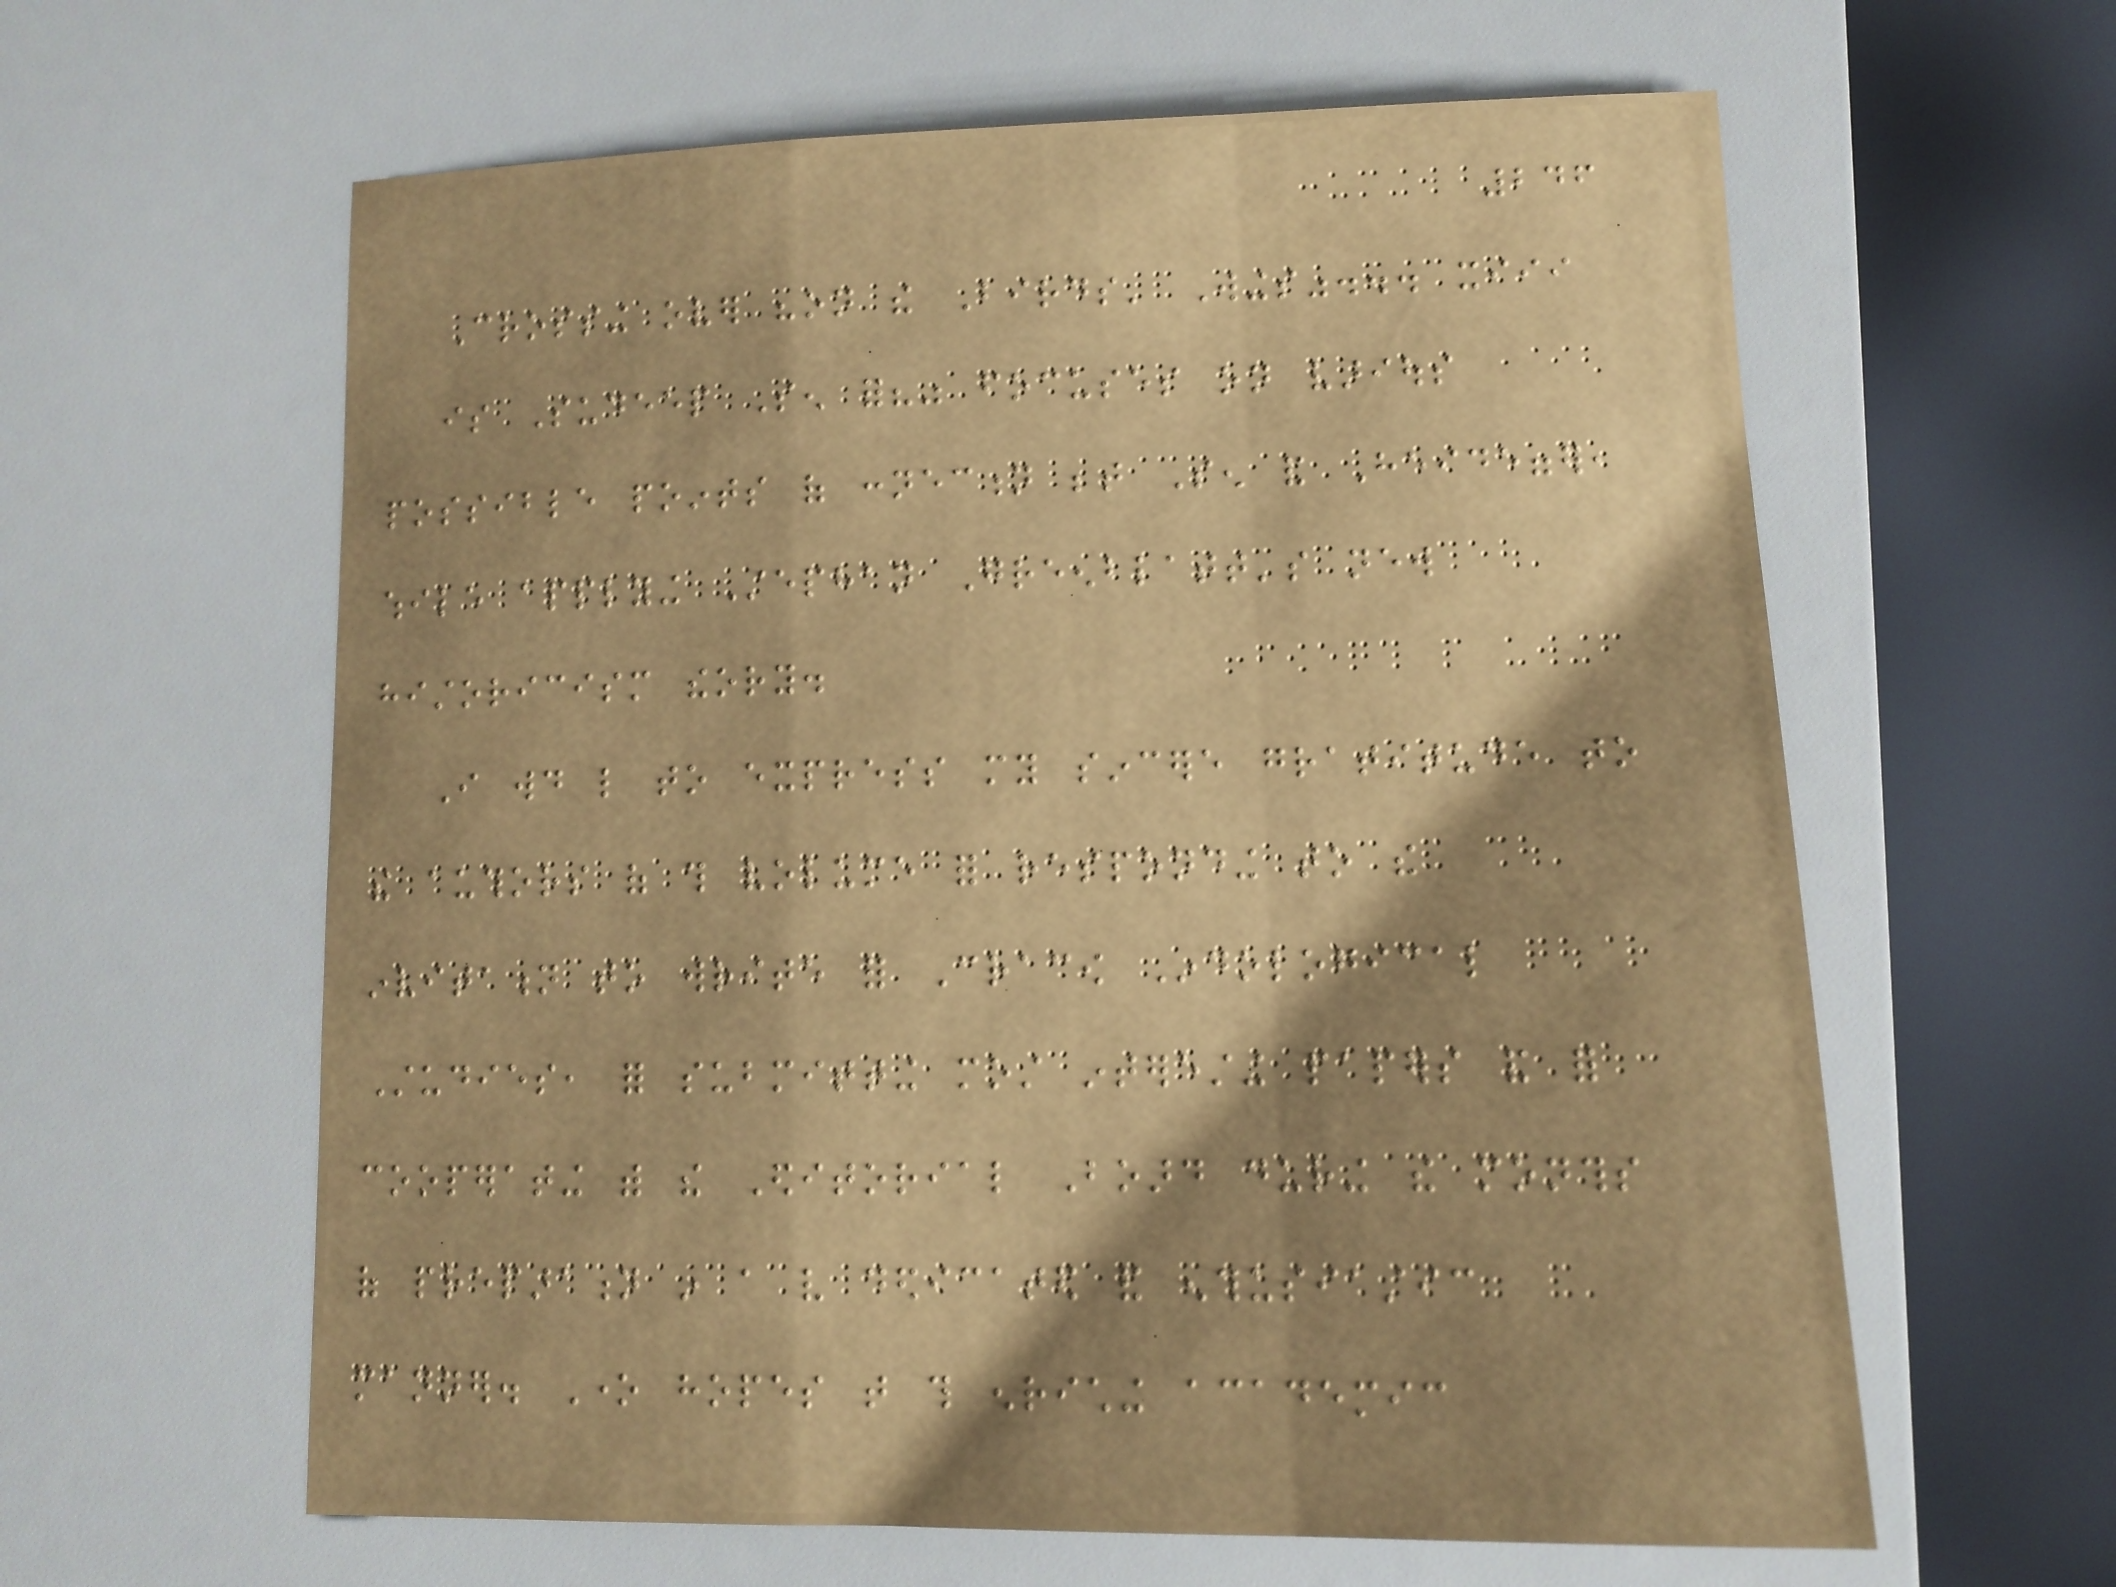246
Crossing over "on the Birds' Wings"... xiii
is Sudeep Sen for?" focuses on various
possible points of connection between Sen and Heidegger,
while applying Stephan Greenblatt's new
historicism theory.
I would like to express my sincere gratitude to
the authors of this volume for responding to the
invitation to write for Cracow Indological
Studies, for submitting most interesting papers and for
cooperating with the Editorial Board during the months
of preparation in a very dedicated and enthusiastic
manner. One hopes that this enriching academic
